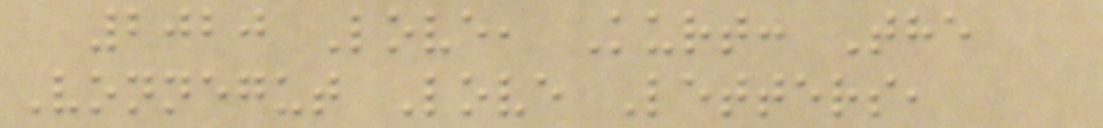2020 Love, Kurt: The
Vonnegut Love Letters,
